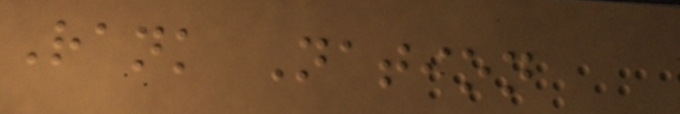Rank Nation
